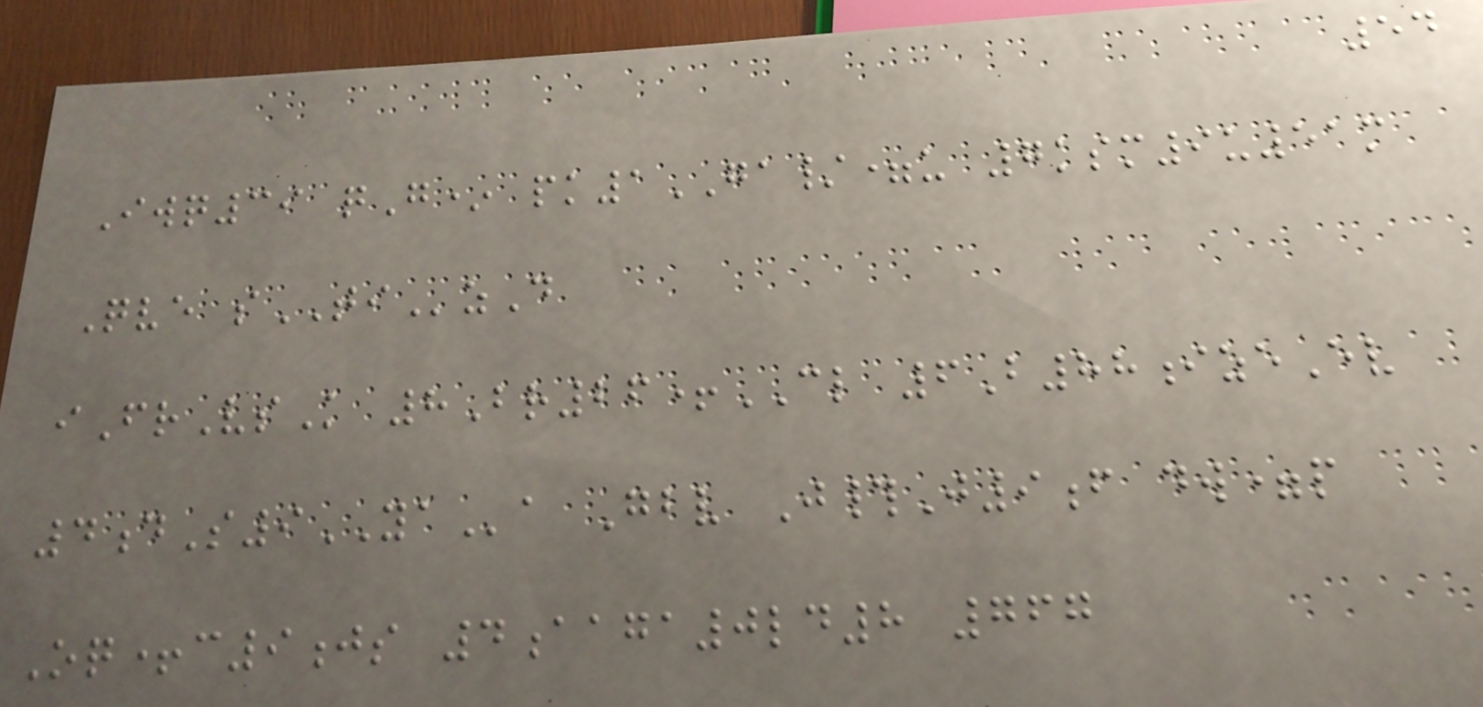54
Iwq39 qG* pk1GA/=u 7ksm9u51m
Qve sTIzD
iFrVsK 8Br26+CL 6B88izeEv
4dS9YAa Gbv J#J9f dw=p
Oq+c9js 4aaga0ld8 767
